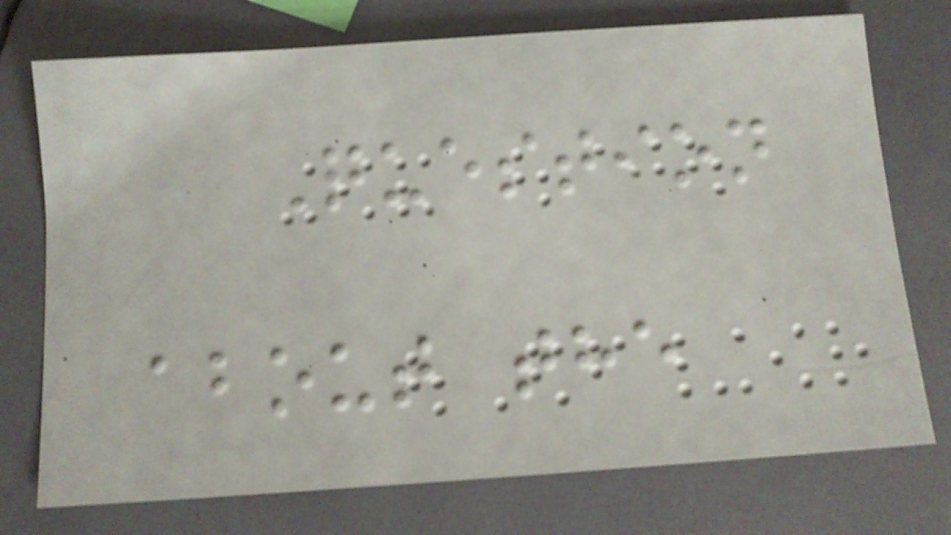Question
about the
